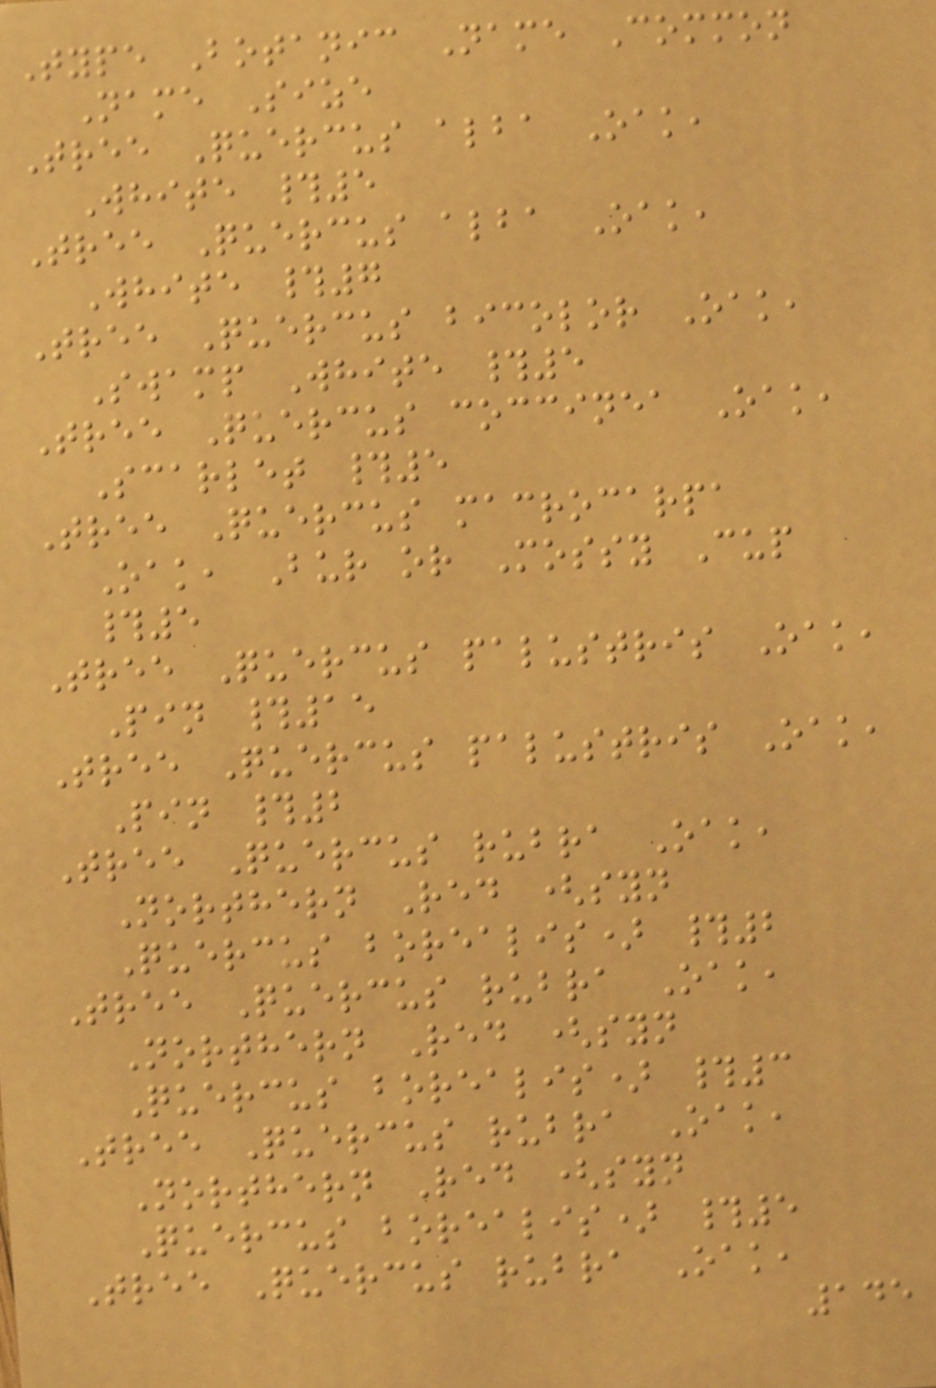Type Botanic Name Common
Name Size
Tree Quercus alba Oak,
White #5
Tree Quercus alba Oak,
White #7
Tree Quercus bicolor Oak,
Swamp White #5
Tree Quercus coccinea Oak,
Scarlet #5
Tree Quercus macrocarpa
Oak, Bur or Mossy Cup
#5
Tree Quercus palustris Oak,
Pin #15
Tree Quercus palustris Oak,
Pin #2
Tree Quercus rubra Oak,
Northern Red (syn
Quercus borealis) #2
Tree Quercus rubra Oak,
Northern Red (syn
Quercus borealis) #3
Tree Quercus rubra Oak,
Northern Red (syn
Quercus borealis) #5
Tree Quercus rubra Oak,
145
